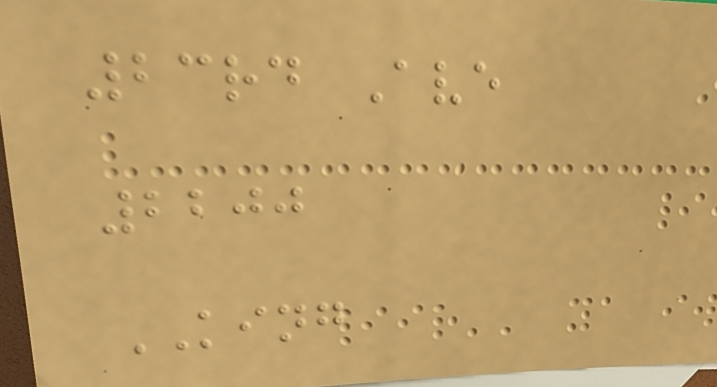23rd Ave
2200
KING
